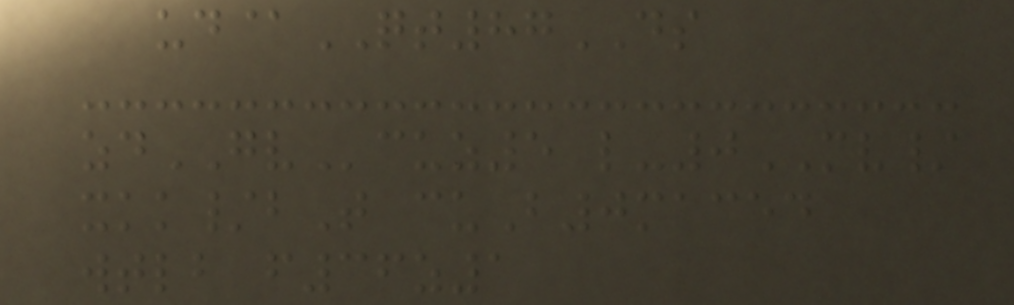ud@QT87DS
zdGVcuz5 l-0MV/
xkk/bT cuB0maced
wtlb f36z1
